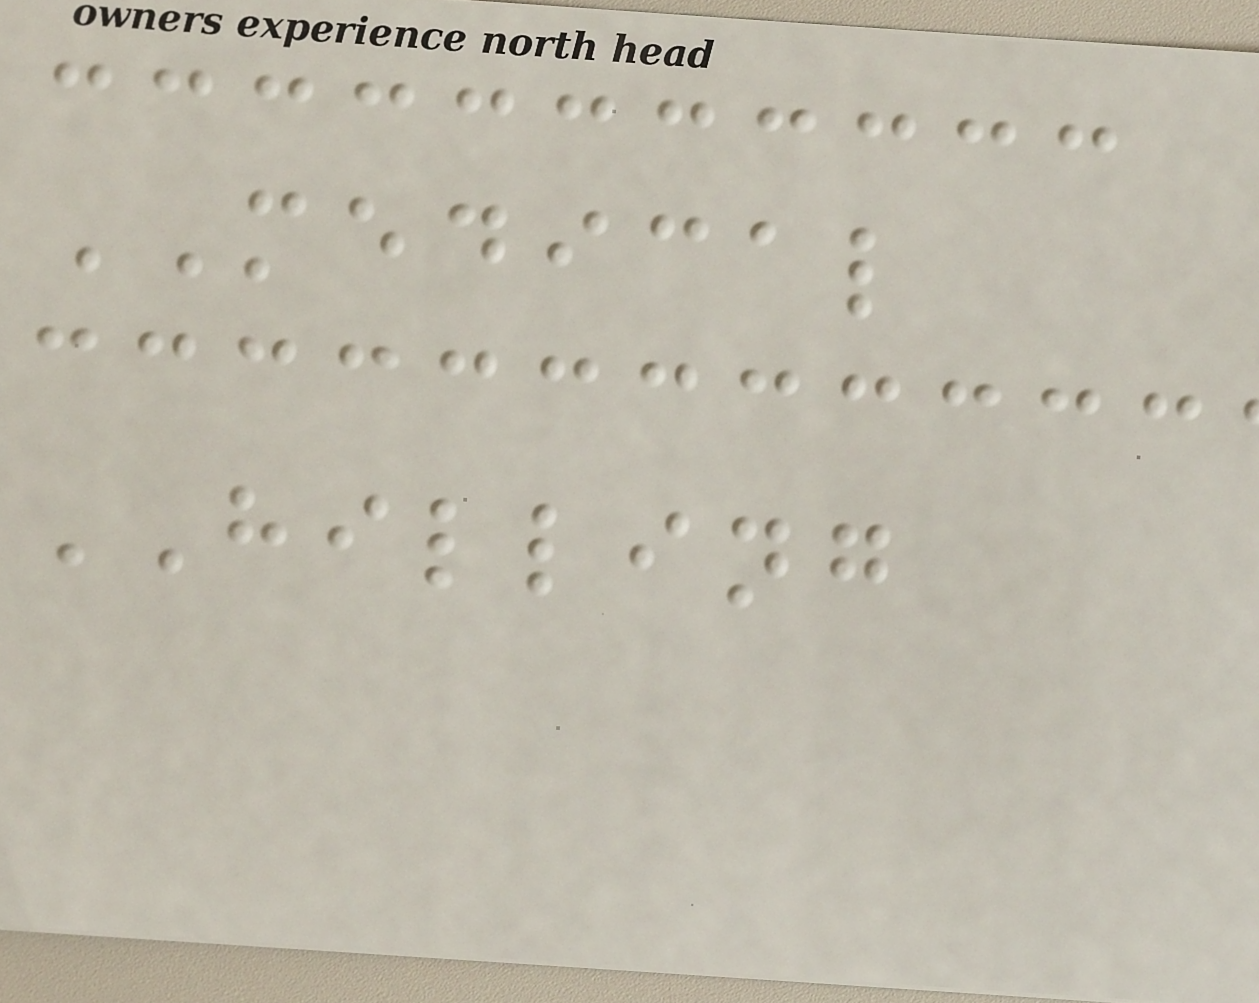MEDICAL
HILLING
